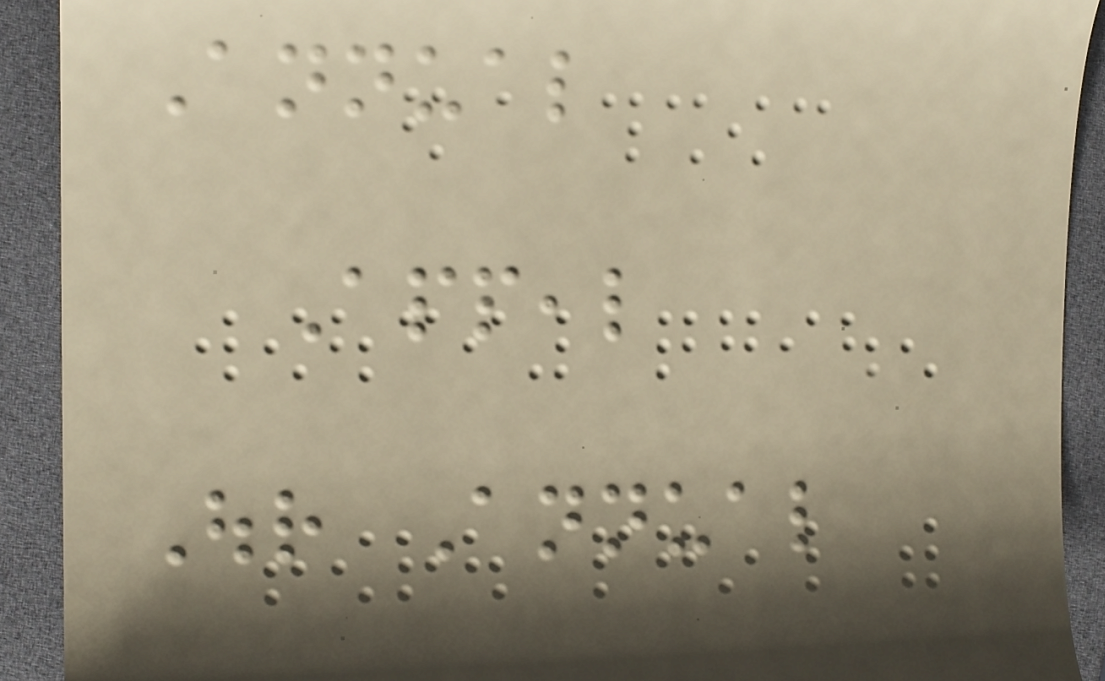Annual
Appeal
Our Annual
